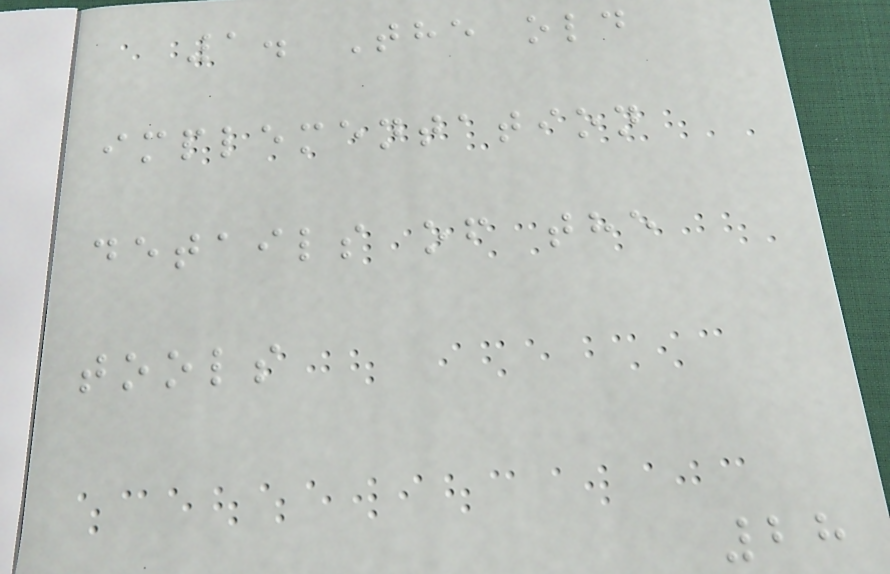1. The old
implementation
details of the
tools
28
